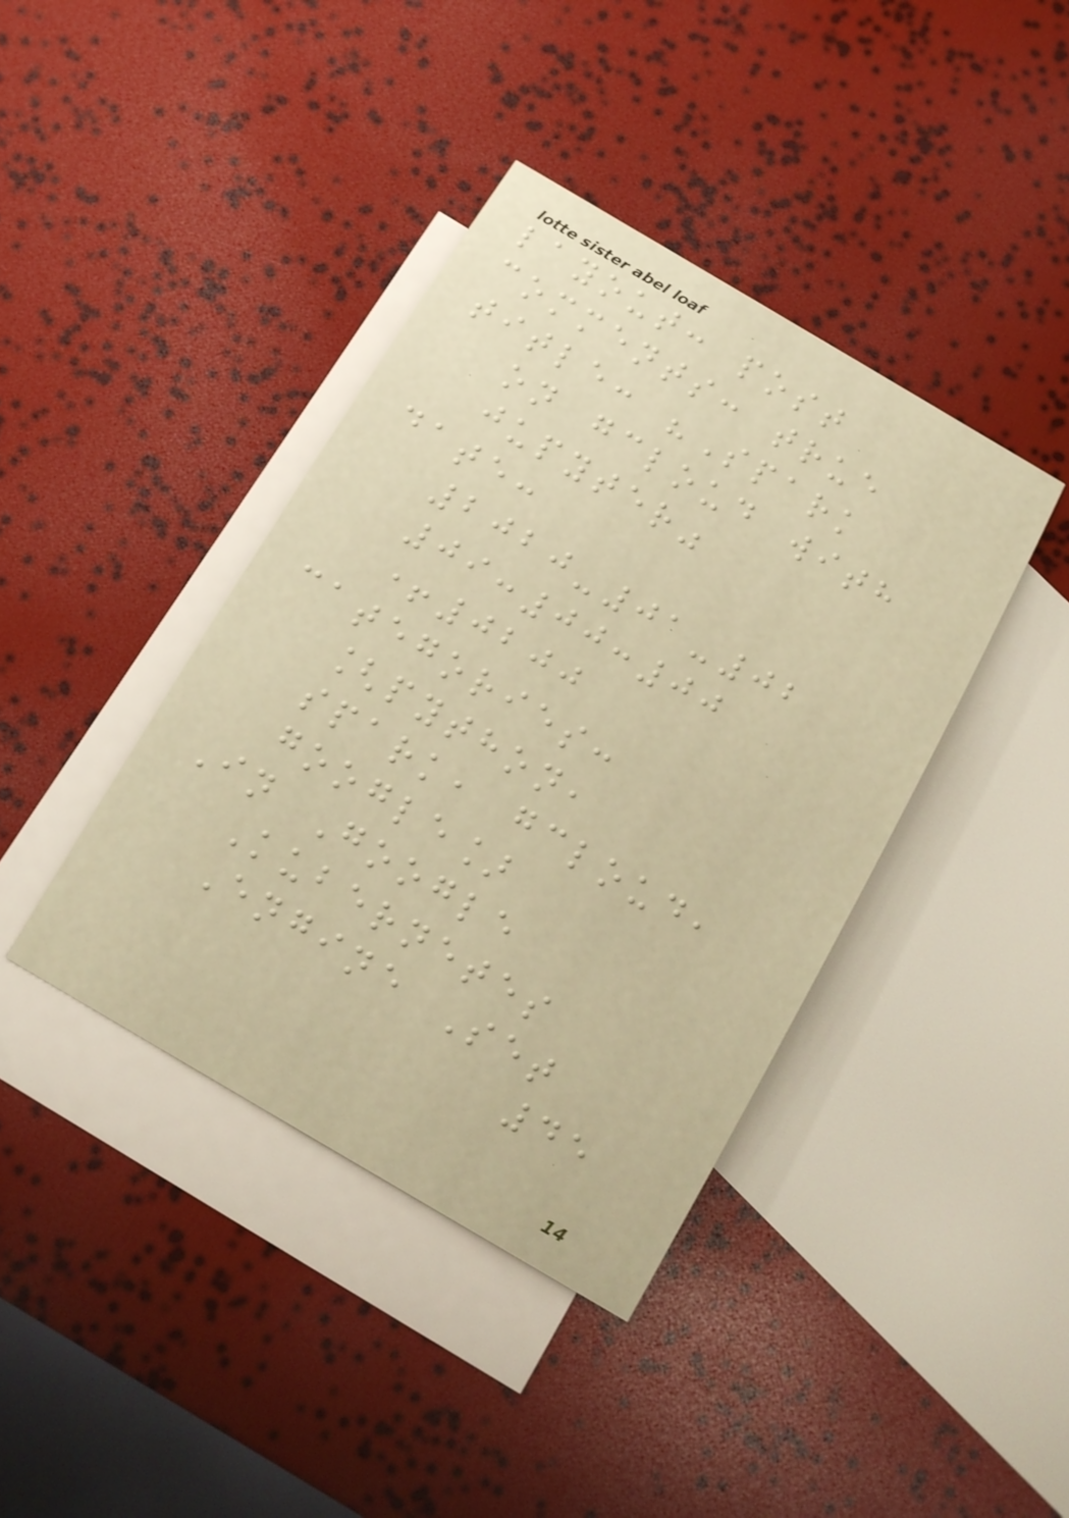layout: post
comments: true
title: "Spark
on gcloud with
jupyter"
date:
2020-01-02
09:00:00
+0200
categories:
[python,
spark, gcloud,
google]
In Google
Kubernetes
Engine Set
45
